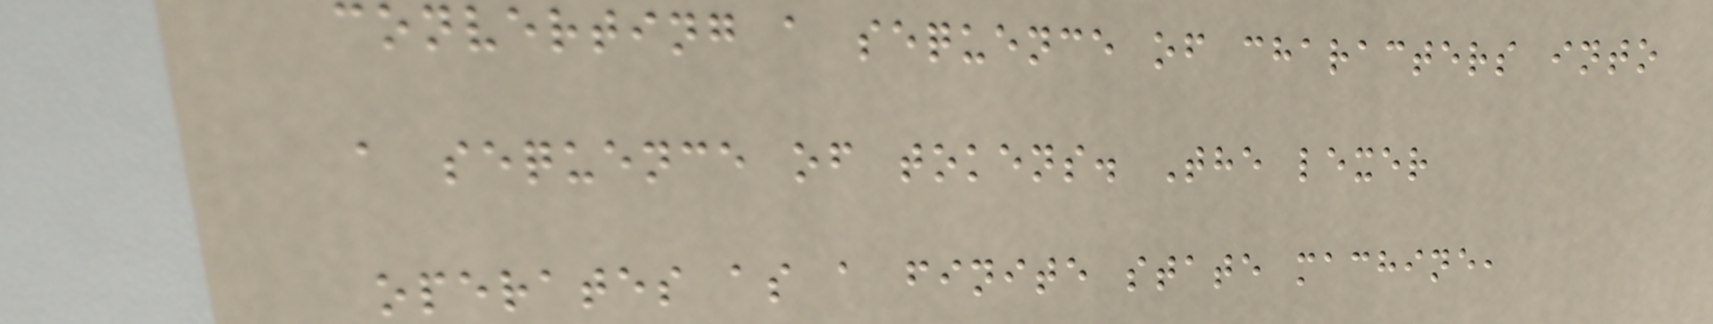converting a sequence of characters into
a sequence of tokens. The lexer
operates as a finite state machine,
